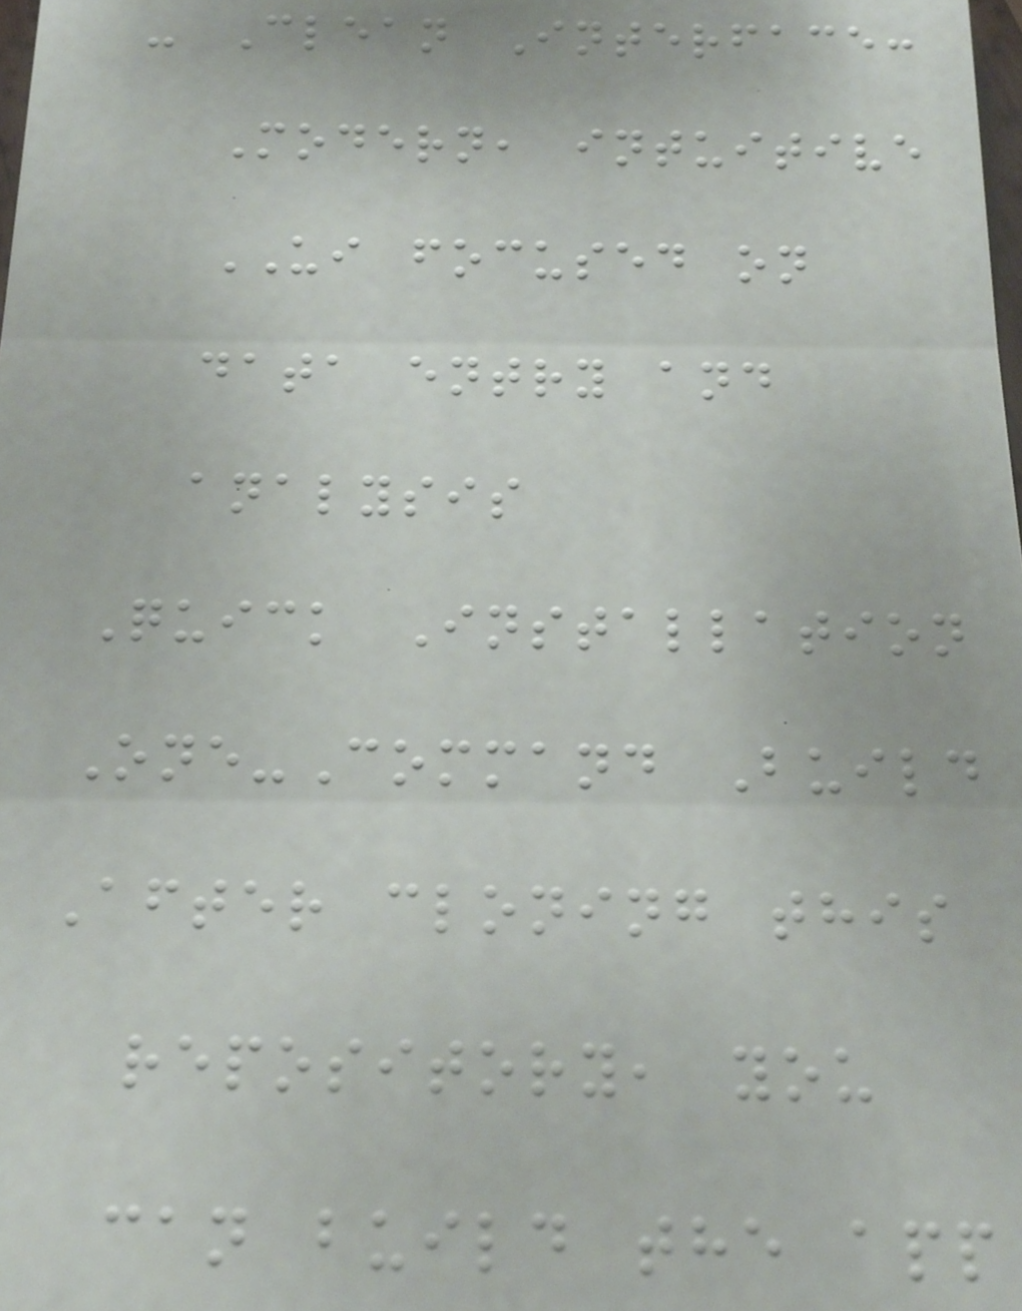- Clean Interface:
Modern, intuitive
UI focused on
data entry and
analysis
Quick Installation
One-Command Build
After cloning this
repository, you
can build the app
